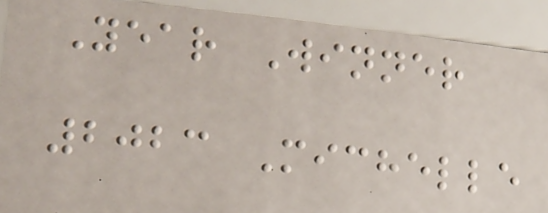Year Winner
2023 Michelle
